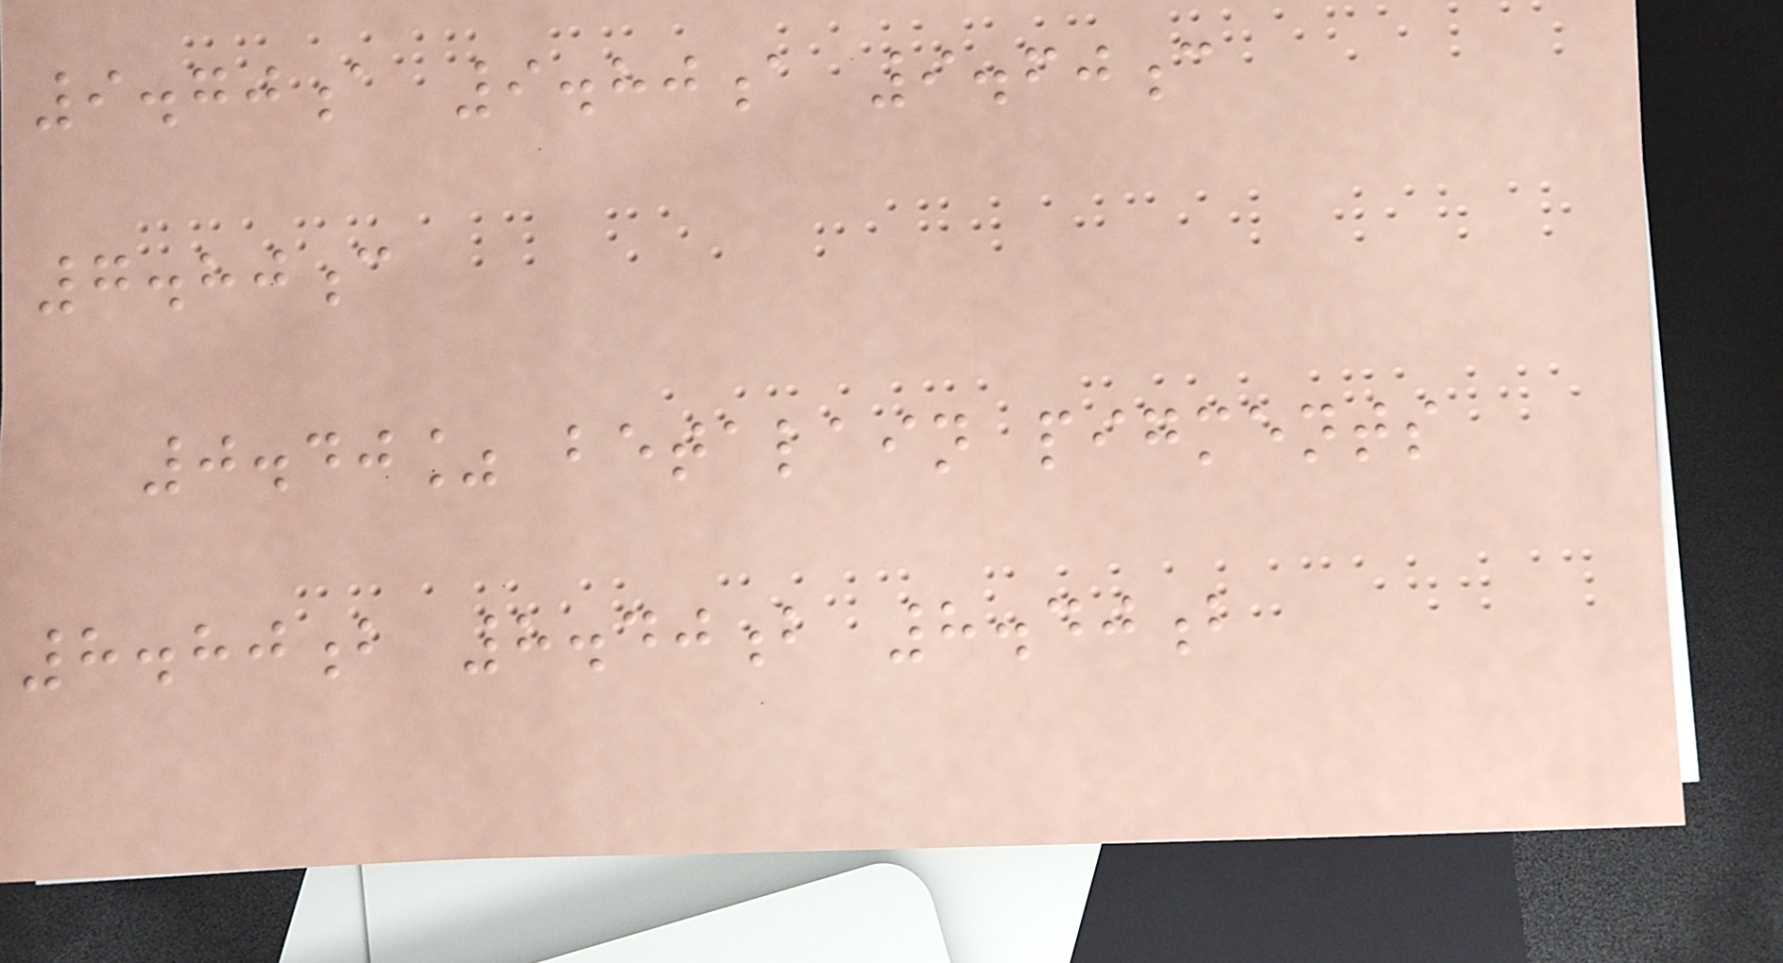9.70a 9.80a 9.60c
7.80c
0.40% betalain pigments
8.80b 8.40b 8.40b
